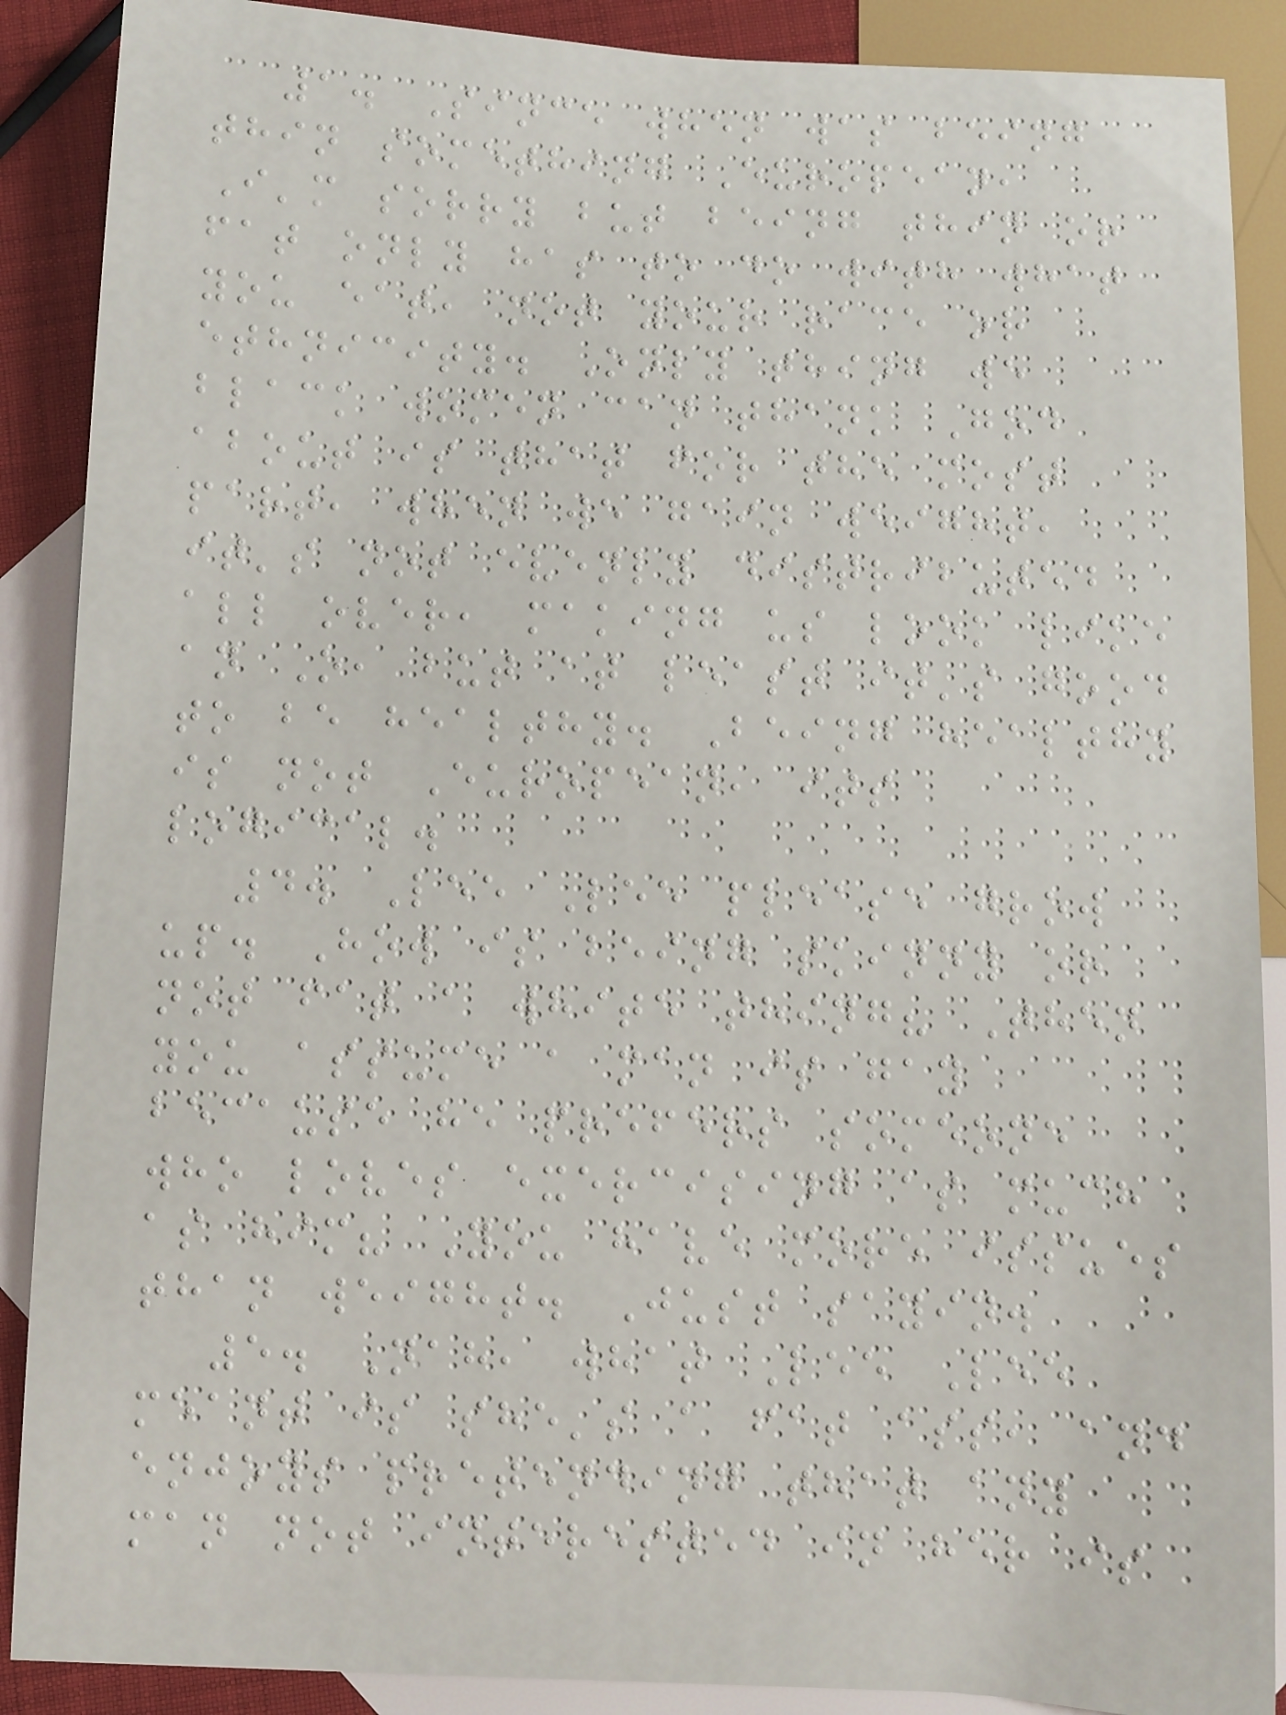1. Since when was being
thin something European,
I'm sorry but being thin or
fat only has to do with what
you eat, not your race or
ethnicity. Only thing we
black women can thank God
about is that for the most
part, when we gain weight,
it's not evenly distributed
all over, making us look like
an O, but at least it's good
to be healthy. Being healthy
is not European, its
logical.
4. Lee Lee please grow
up. How is being skinny or
not fat a white thing? Then
you assume a man is gay
because he prefers someone
who loves exercising as much
as him? You have more issues
than weight. Just sayin.
5. Nah, what Lee Lee
meant is she's a fat ass, and
enjoys pretending that any
man not interested in her is
